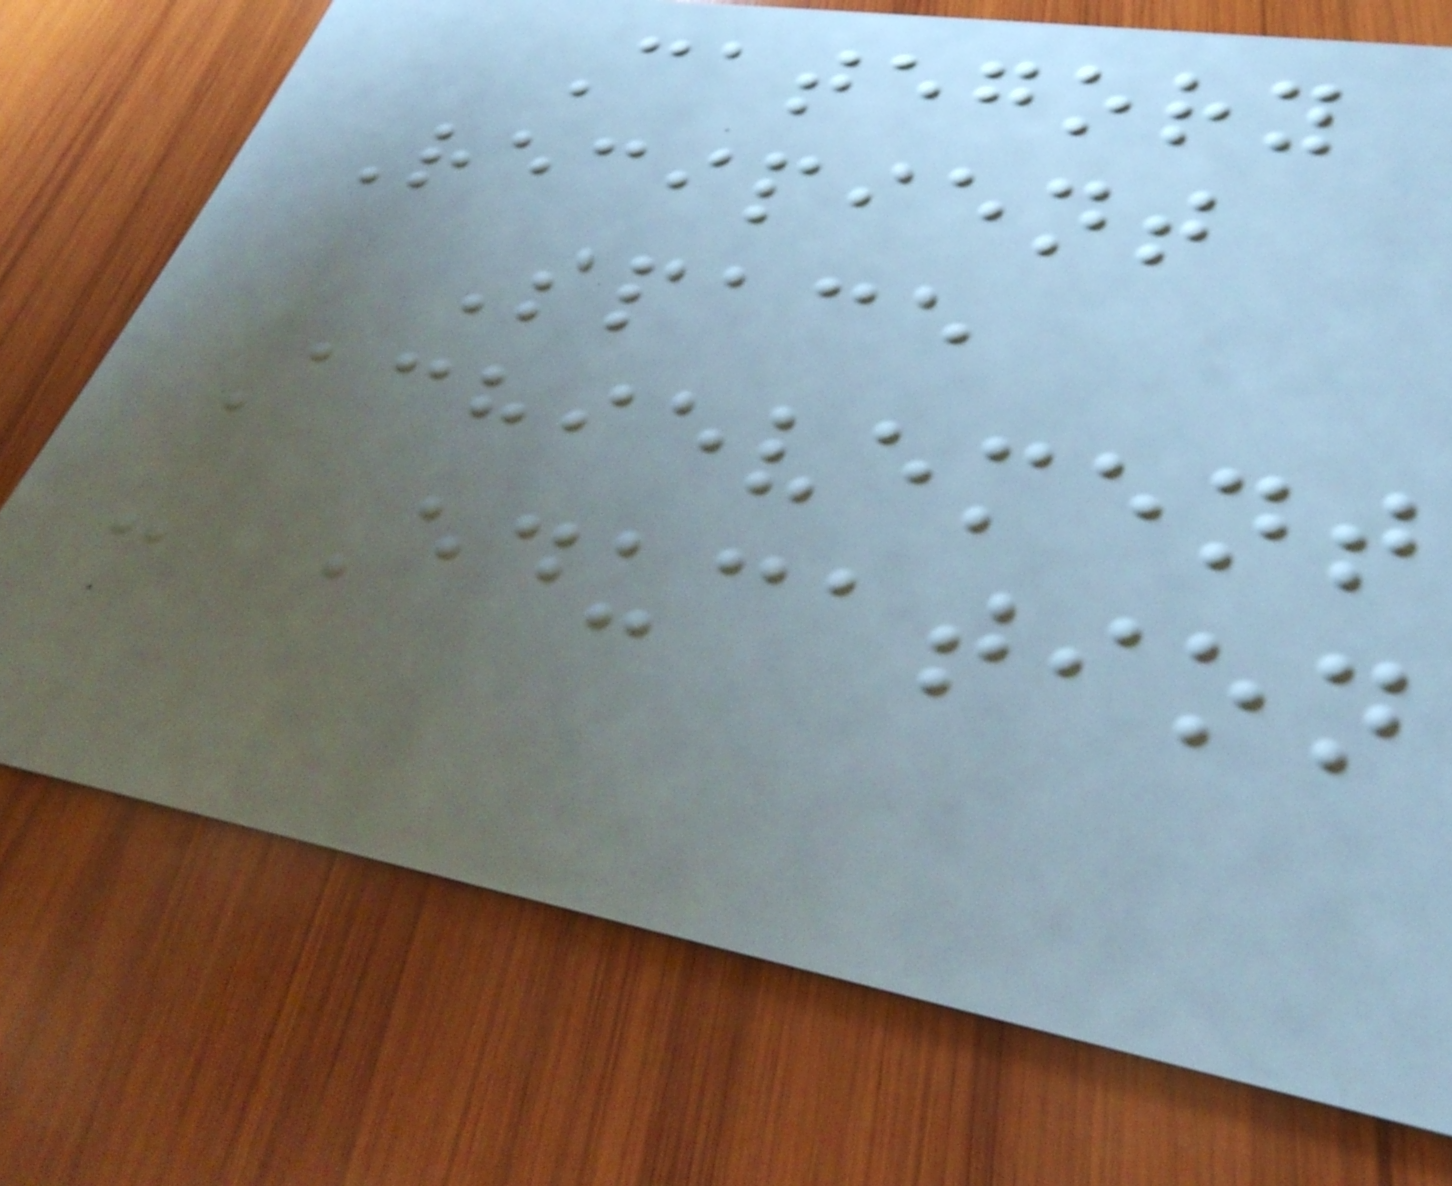Category
Recipient
Space
Achievement
- Education
